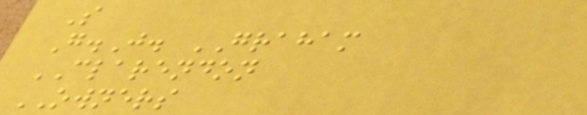S
G.J. GRAHAM
CLARENDON
OWNERS
